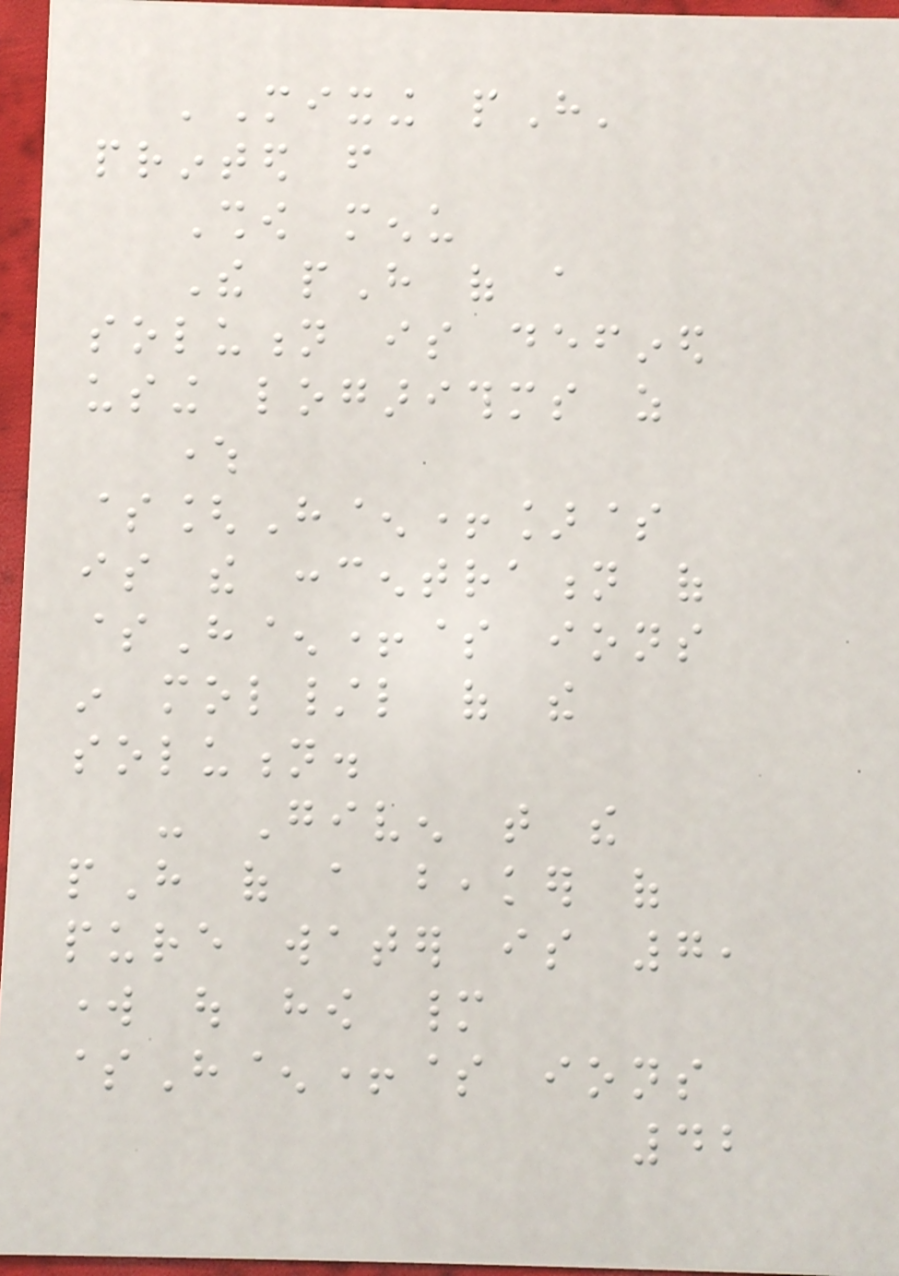'Mixing pH'
printed from
Show menu
The pH of a
solution is defined
using logarithms as
where
$[H^+]$
is the concentration of
$H^+$ ions
in mol/l of the
solution.
- Given that the
pH of a beaker of
pure water is 7,
work out how many
$H^+$ ions
42
